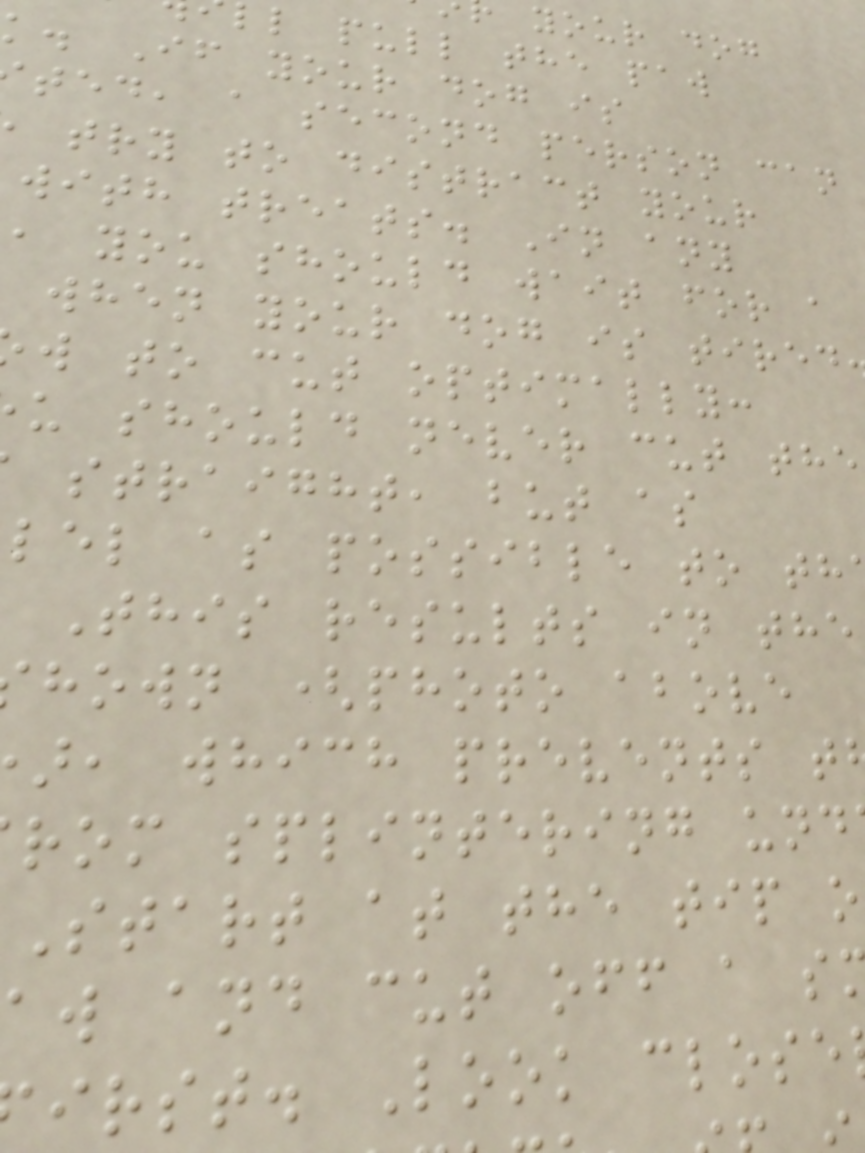your dog
l pull the paw
k. If your dog is
ted, a second person can
try to distract your
with treats. In any
, you should wait for a
when your dog is tired
w to cut optimally:
u should never cut the
straight, but as
lel as possible to th
This results in the
hown (photo above
, which prevents t
rom splintering und
Start at the tip o
aw and cut off a s
irst. Look close
